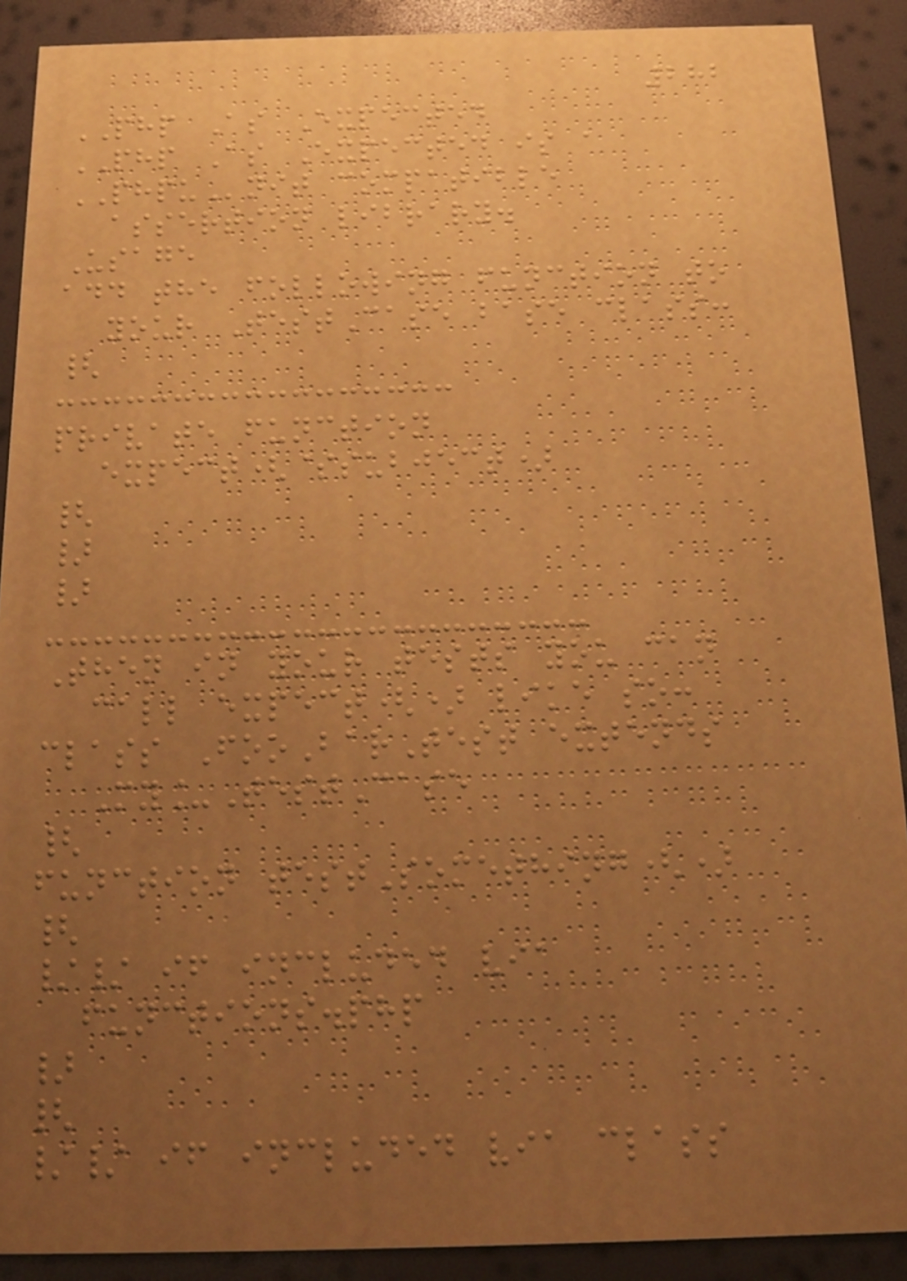282
PHP As Expected
PHP As Expected is a
PHPUnit compatible
assertion library.
Usage
add the following function to
your TestCase base class:
{
private function
expect($subject)
{
}
}
Then in your tests you can
call expect() like so:
class FooBarTest extends
My_TestCase
{
function testSomething()
{
// if included via
functions.php
}
{
// if included via class
